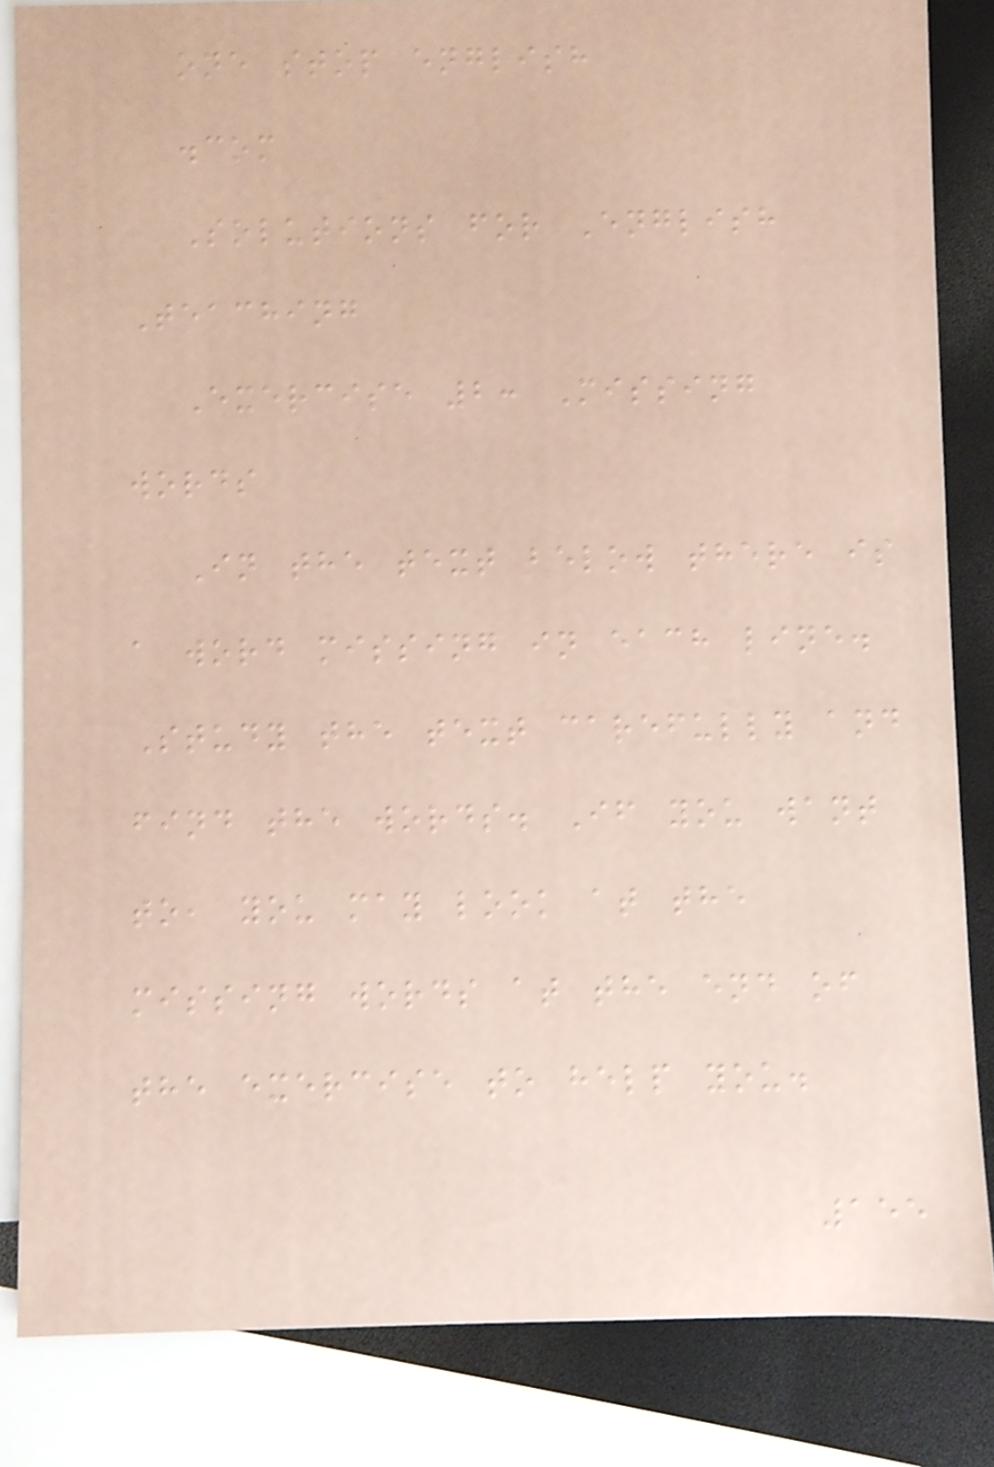one stop english
.com
Solutions for English
Teaching
Exercise 2: Missing
words
In the text below there is
a word missing in each line.
Study the text carefully and
find the words. If you want
to, you may look at the
missing words at the end of
the exercise to help you.
155
